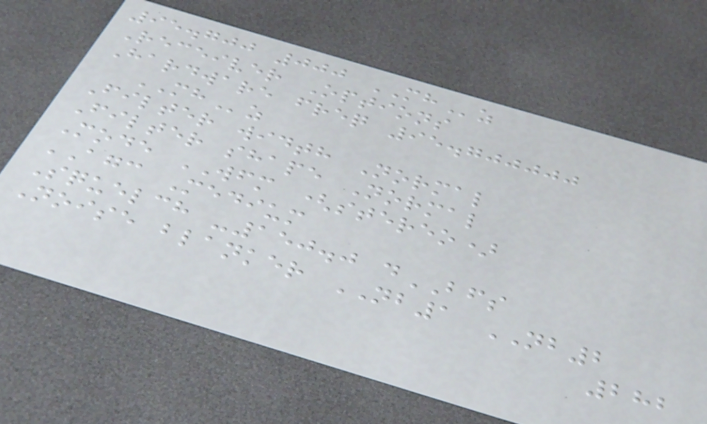95.700 000 MHz
Receiver Options
Hardware freq 95.700000
MHz
Filter width Normal
Filter shape Normal
Mode WFM (stereo)
AGC Medium
Squelch -150.0 dBFS
Noise blanker NB1 NB2
282
